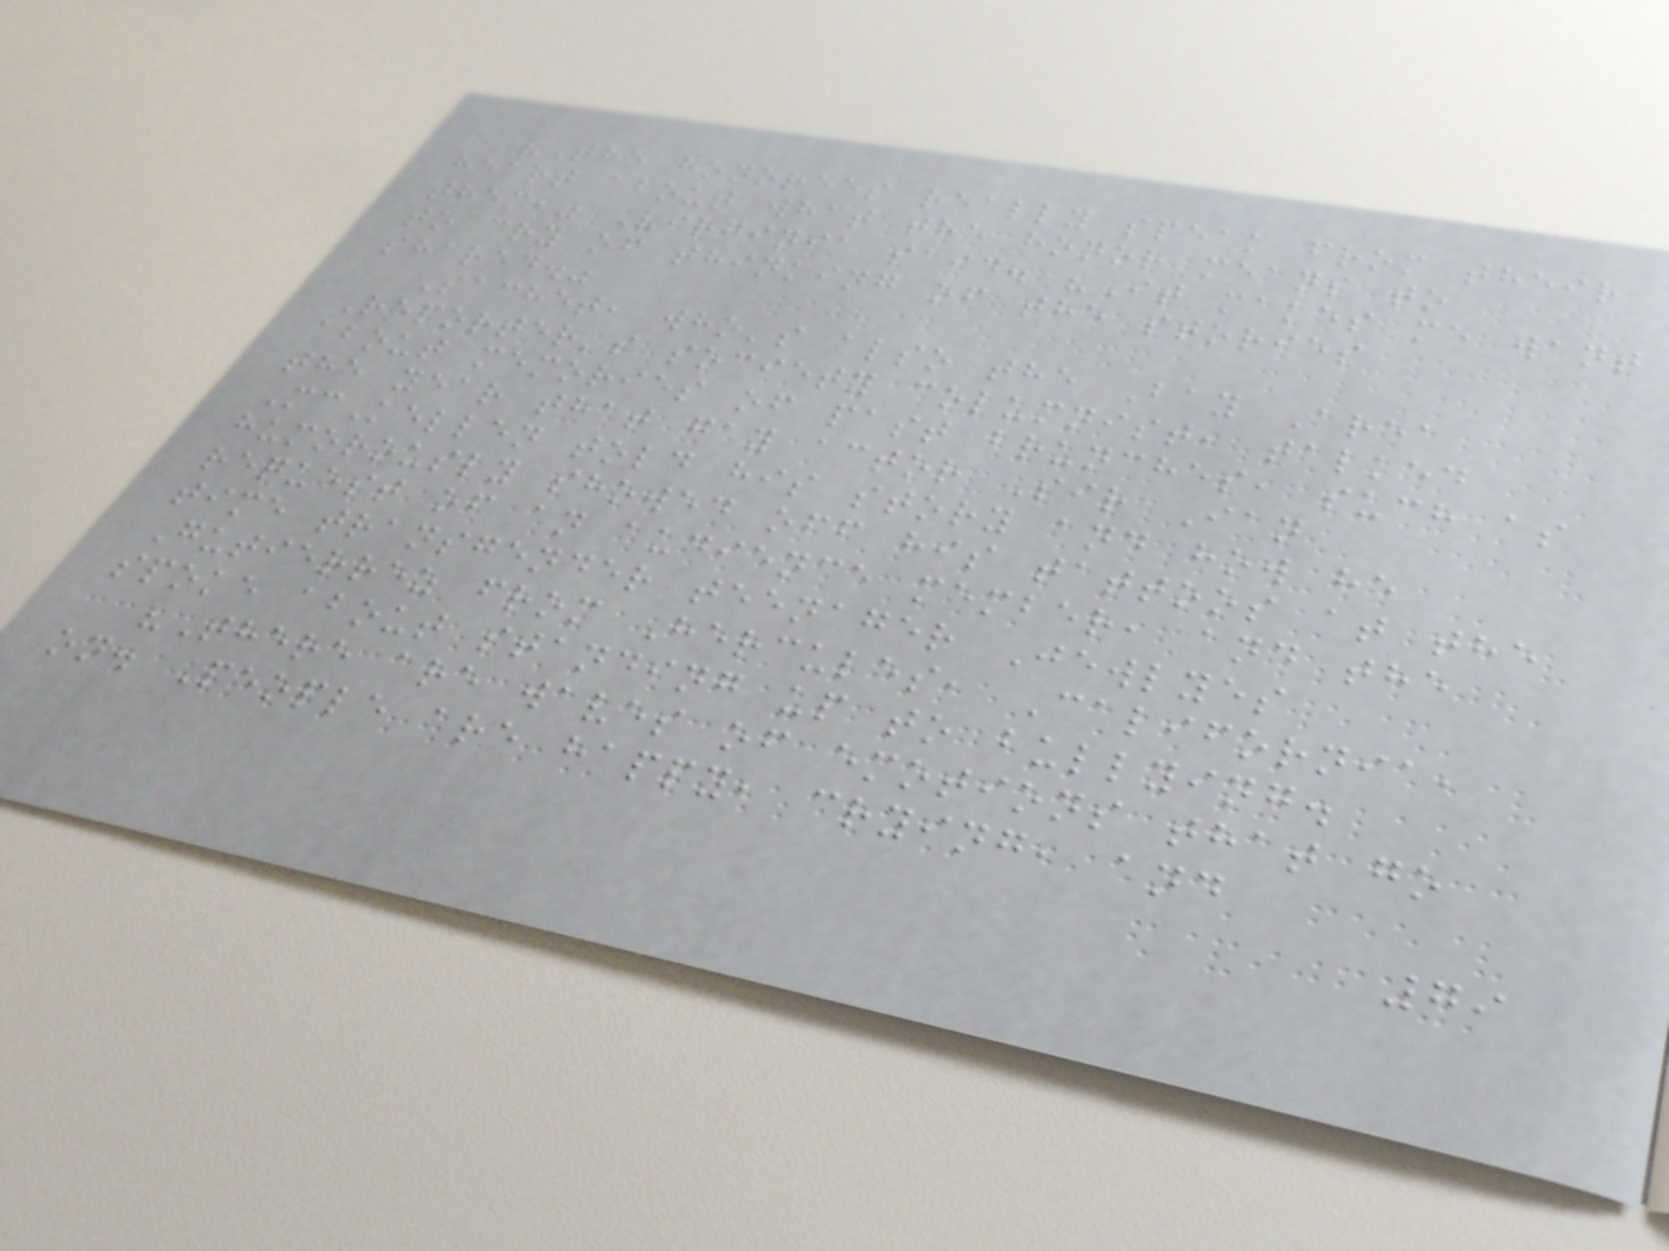"The honorees really speak from their
heart about what the honor means to
them," Virginia said. "It makes me want
to cry of thinking of the stories
shared."
Sachet, who's also the Bay Area
Reporter's society columnist, talked
about memories of past brunches, such as
the year that gay actor Sir Ian
McKellen told his story and how he
humorously showed off his tattoos at the
request of an audience member, and the
time transgender teenager Jewlyes
Gutierrez from Hercules, California,
spoke about standing up to bullying.
"There are waves of emotions that go
on. People are happy, crying, and
79
